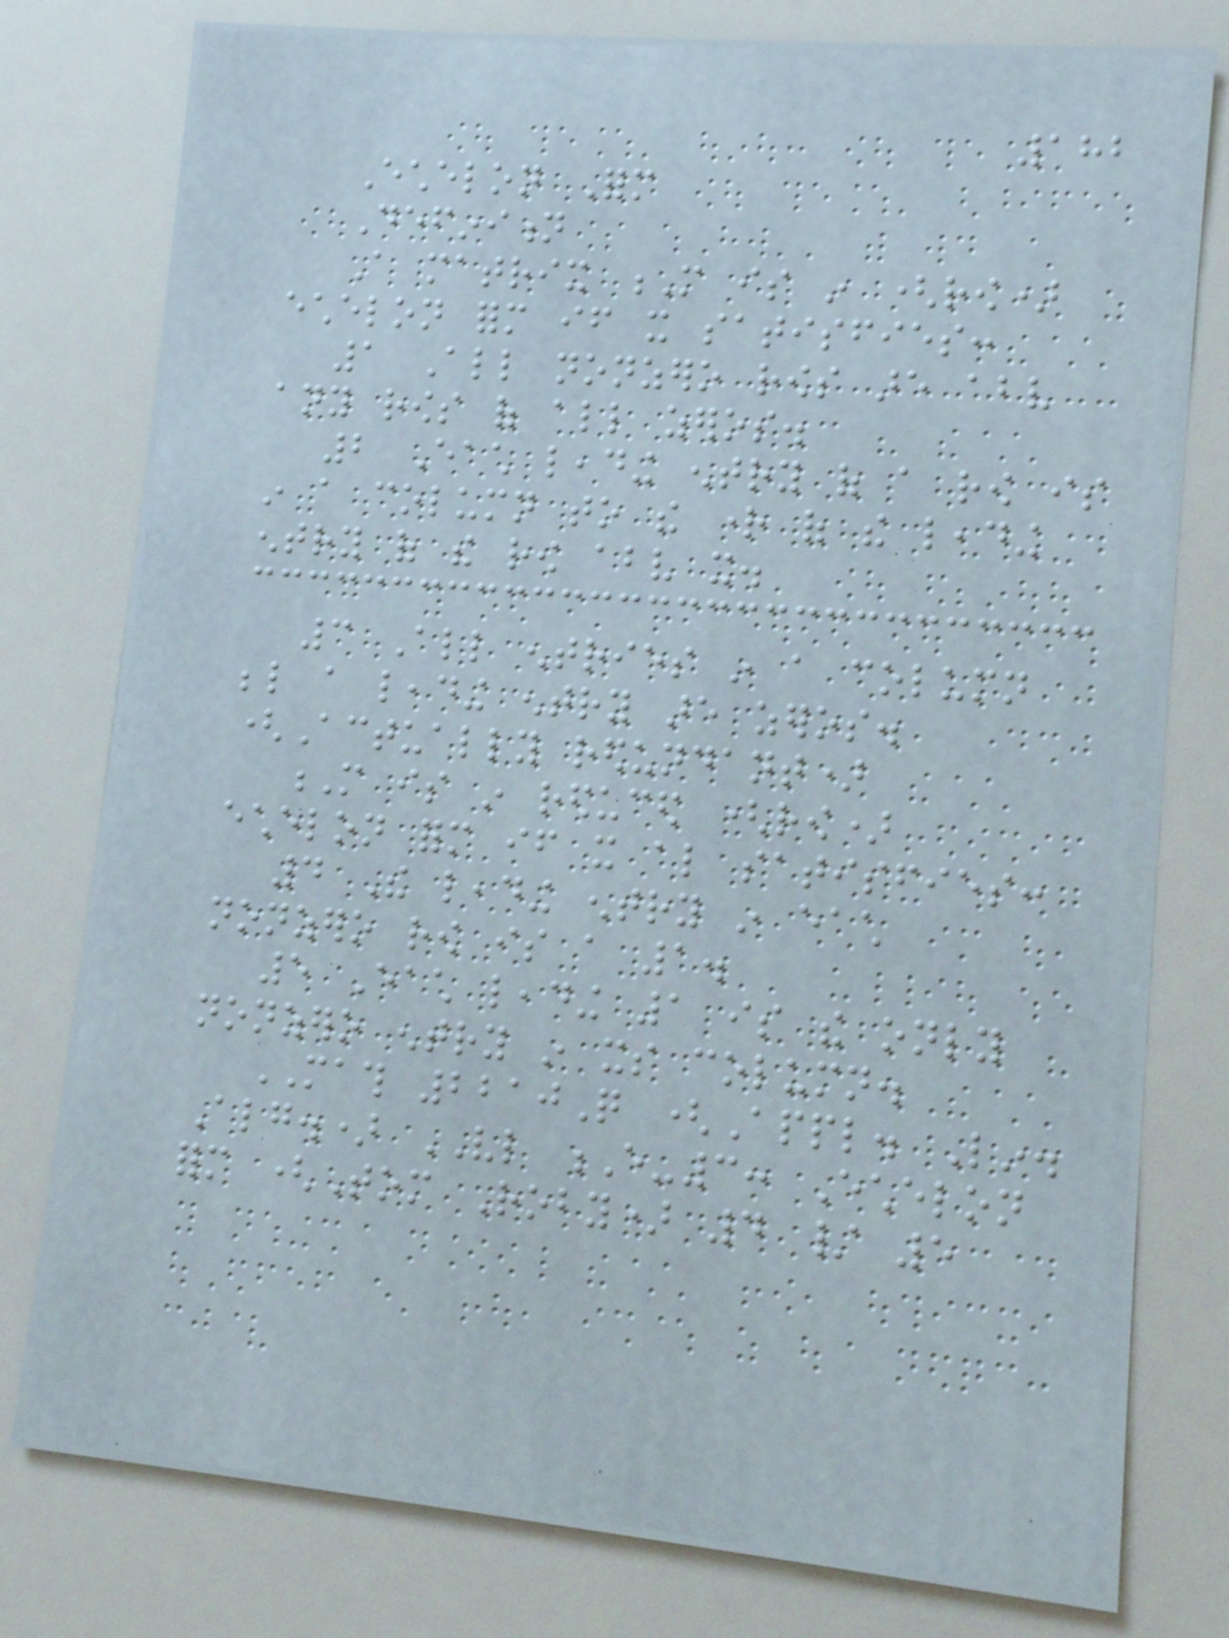182
Echelon Form
Definition
A matrix M is in (row)
echelon form if it satisfies:
1 All nonzero rows are above
any rows of all zeros.
2 Each leading entry of a row is
in a column to the right of the leading
entry of the row above it.
3 All entries in a column
below a leading entry are zeros.
(Actually redundant)
M is in reduced (row)
echelon form if it also satisfies:
4 The leading entry in each
nonzero row is a 1.
5 Each leading 1 is the only
nonzero entry in its column.
MATH 2210Q (Appl. Lin.
Alg.) VL E-3: Echelon
form (Tom Roby) 4 / 5
